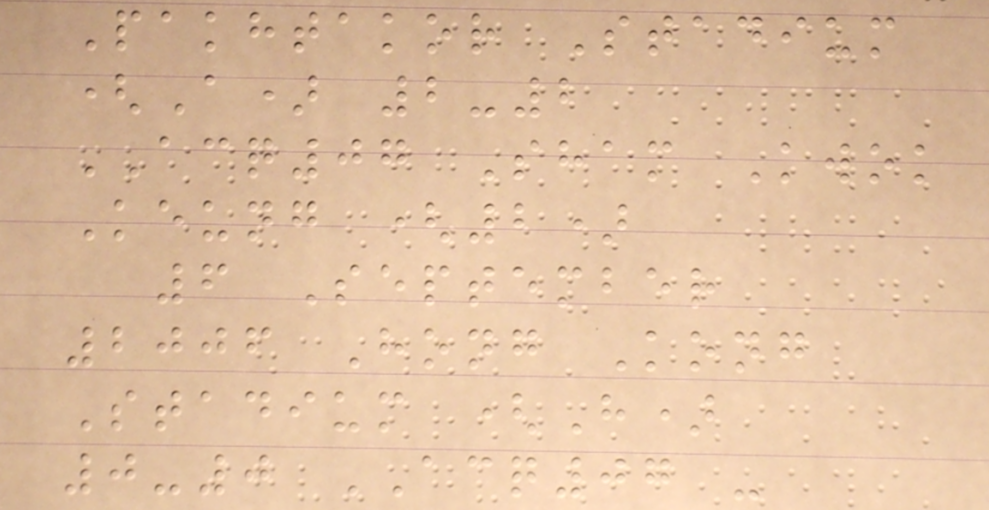Pakhtakor Stadium
(A) 2-2
ACQ07 Sham Kwok
Keung (2)
6 September
2006 Hong Kong
Stadium (H)
0-0 ACQ07 -
